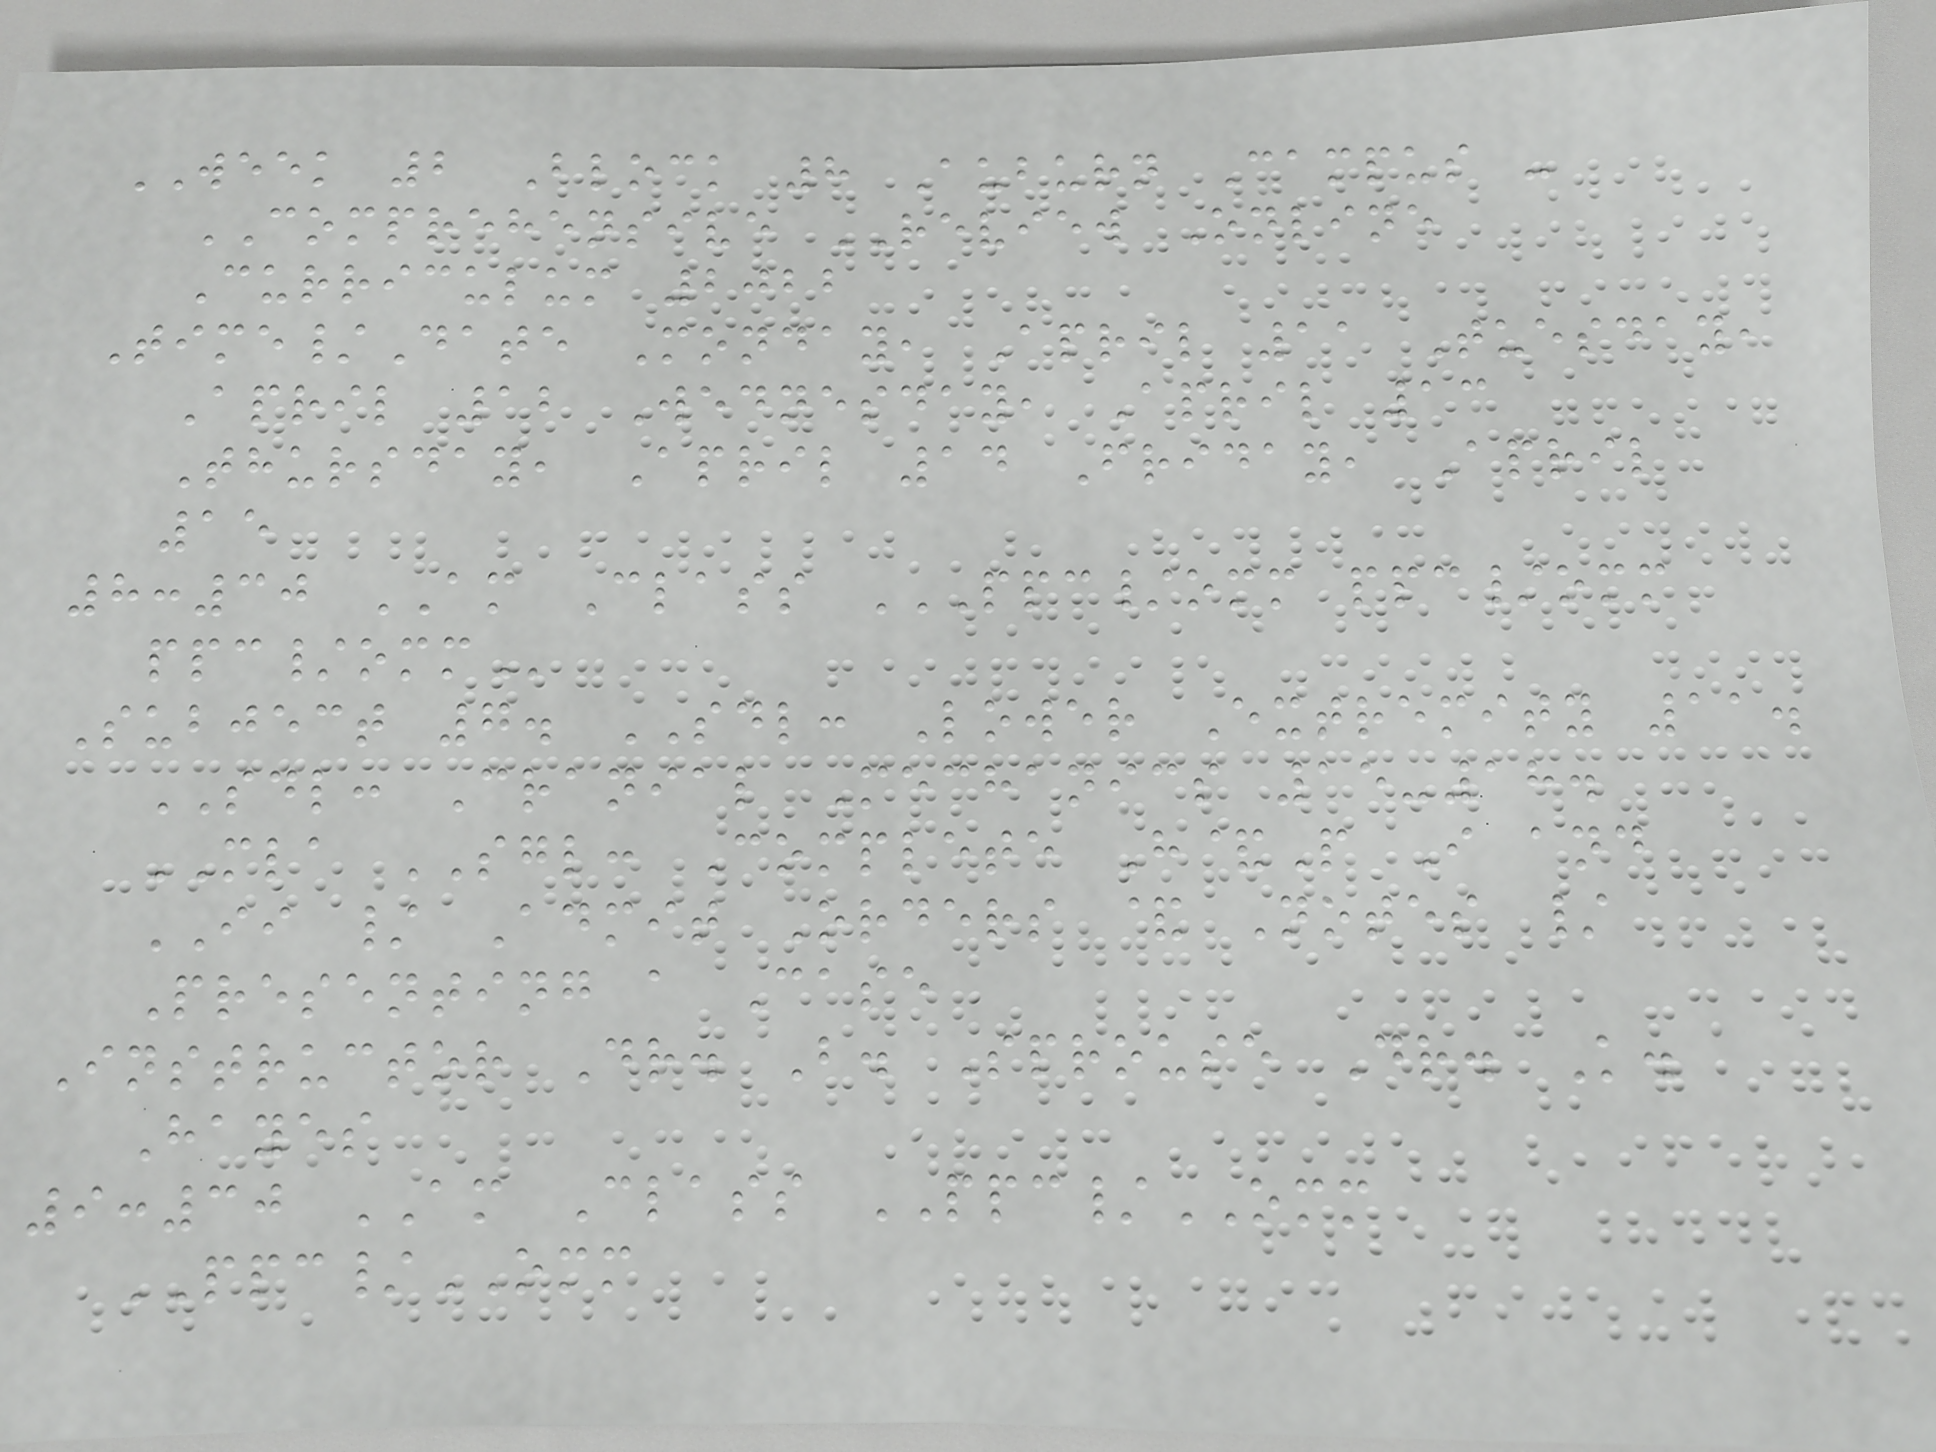WEEK 2 Block 8 Auburn Campus -
COMPREHENSIVE REVIEW Online
Curriculum 2022
Time/Date Monday, April 11 Tuesday,
April 12 Wednesday, April 13
Thursday, April 14 Friday, April
15
8:30 AM Class PPC/OMM PPC/OMM
PPC/OMM
Subject 7. SDL: Lower Extremity 11.
SDL: Cranial Mechanics 15-18.
MLA SGL: Complete H&P I and
II / Admit Orders & Notes /
Presenting a Case
Instructor Dr. B. Sprouse Dr. K.
Hayes
9:30 AM Class PPC/OMM
PPC/OMM
